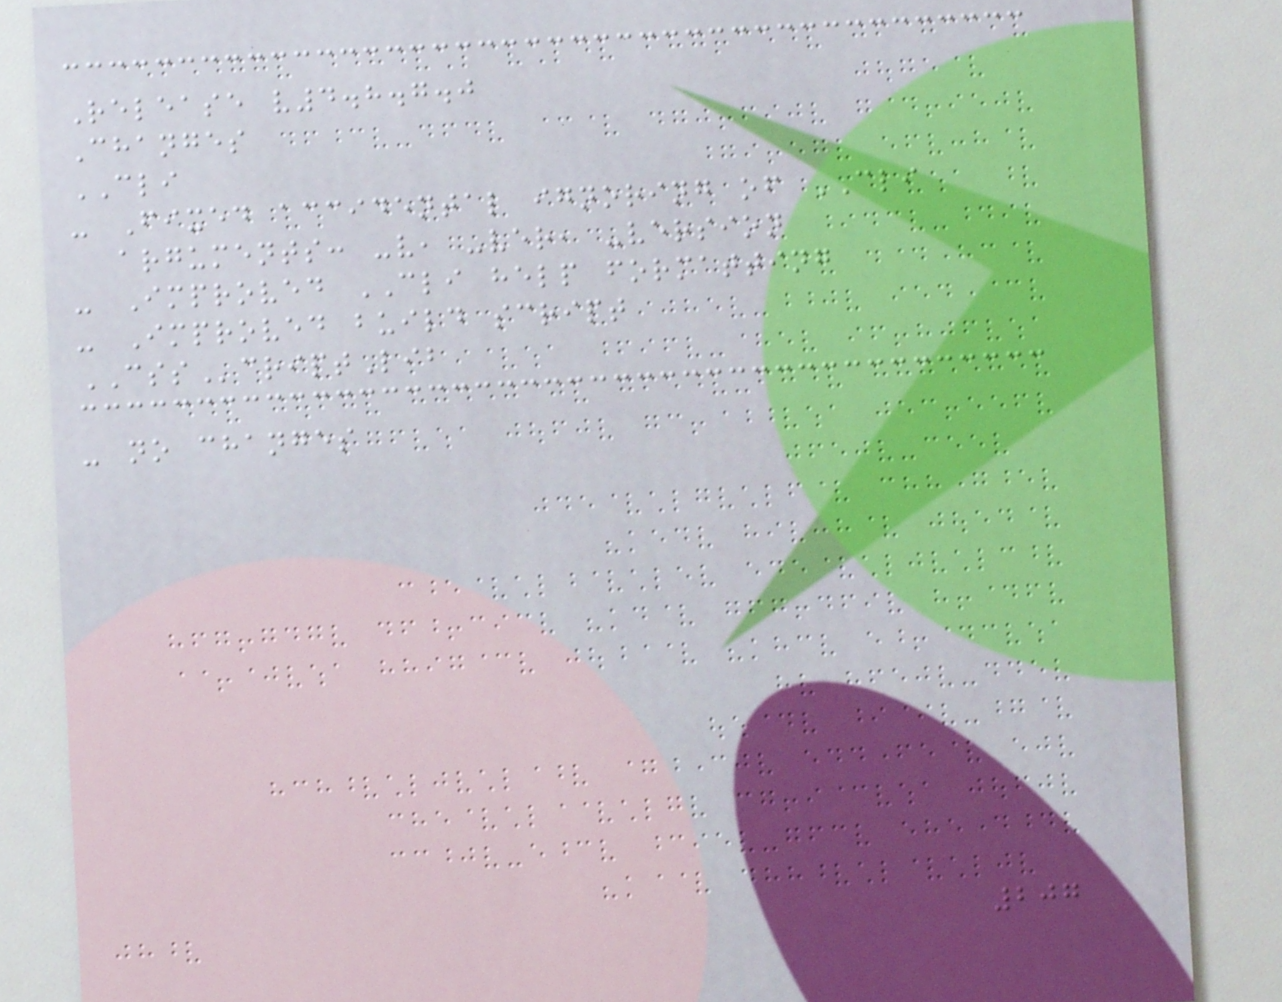Release v4.8.7.0
Changes
CLI
- Fixed accidental ignoring of CLI
arguments: -v, -ver, -version
- Improved CLI help formatting
- Improved build script
CSScriptLib
- no changes
207
